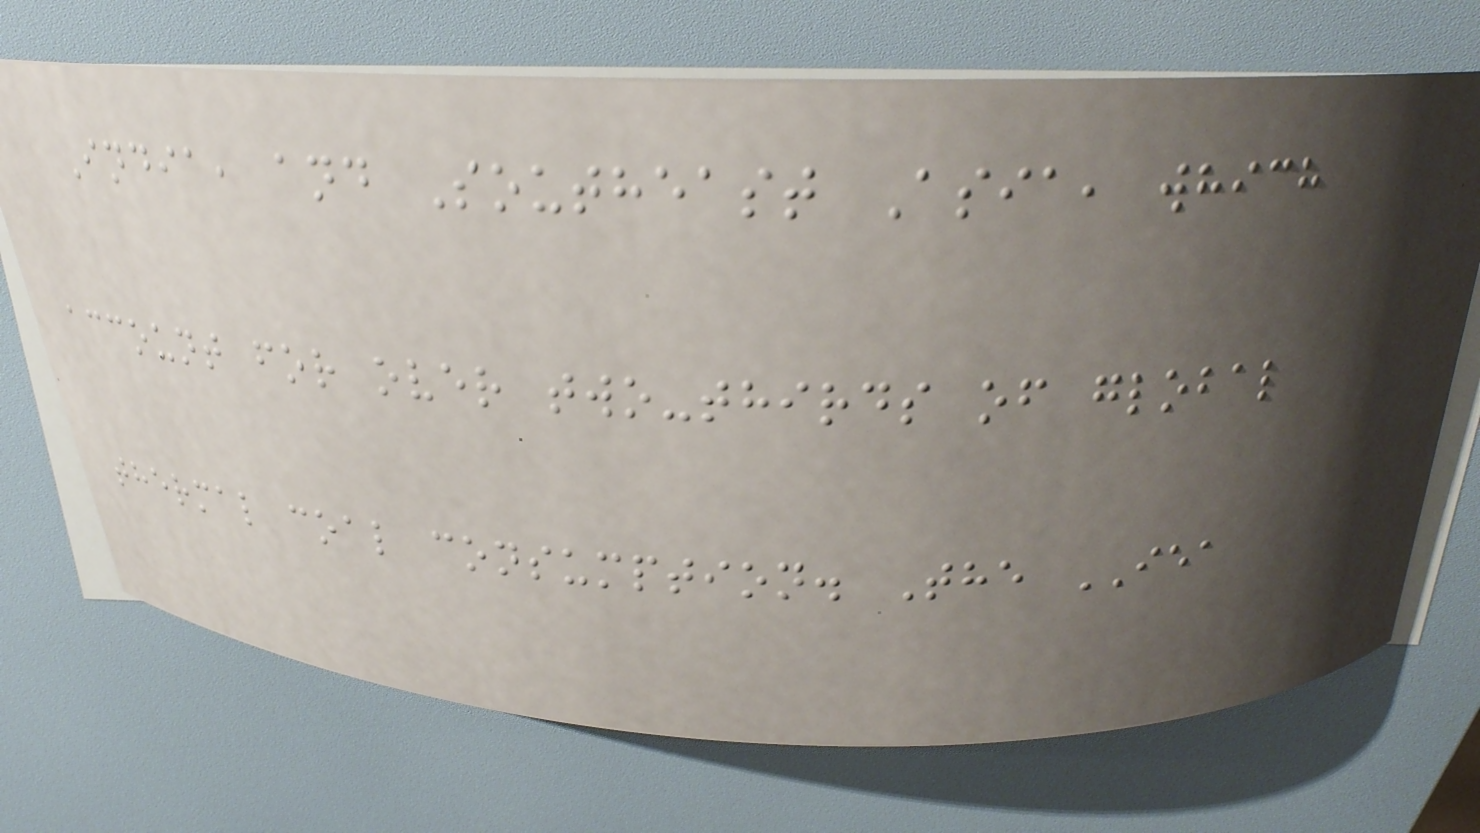India, and Southeast Asia, which
account for over two-thirds of global
thermal coal consumption. The IEA
